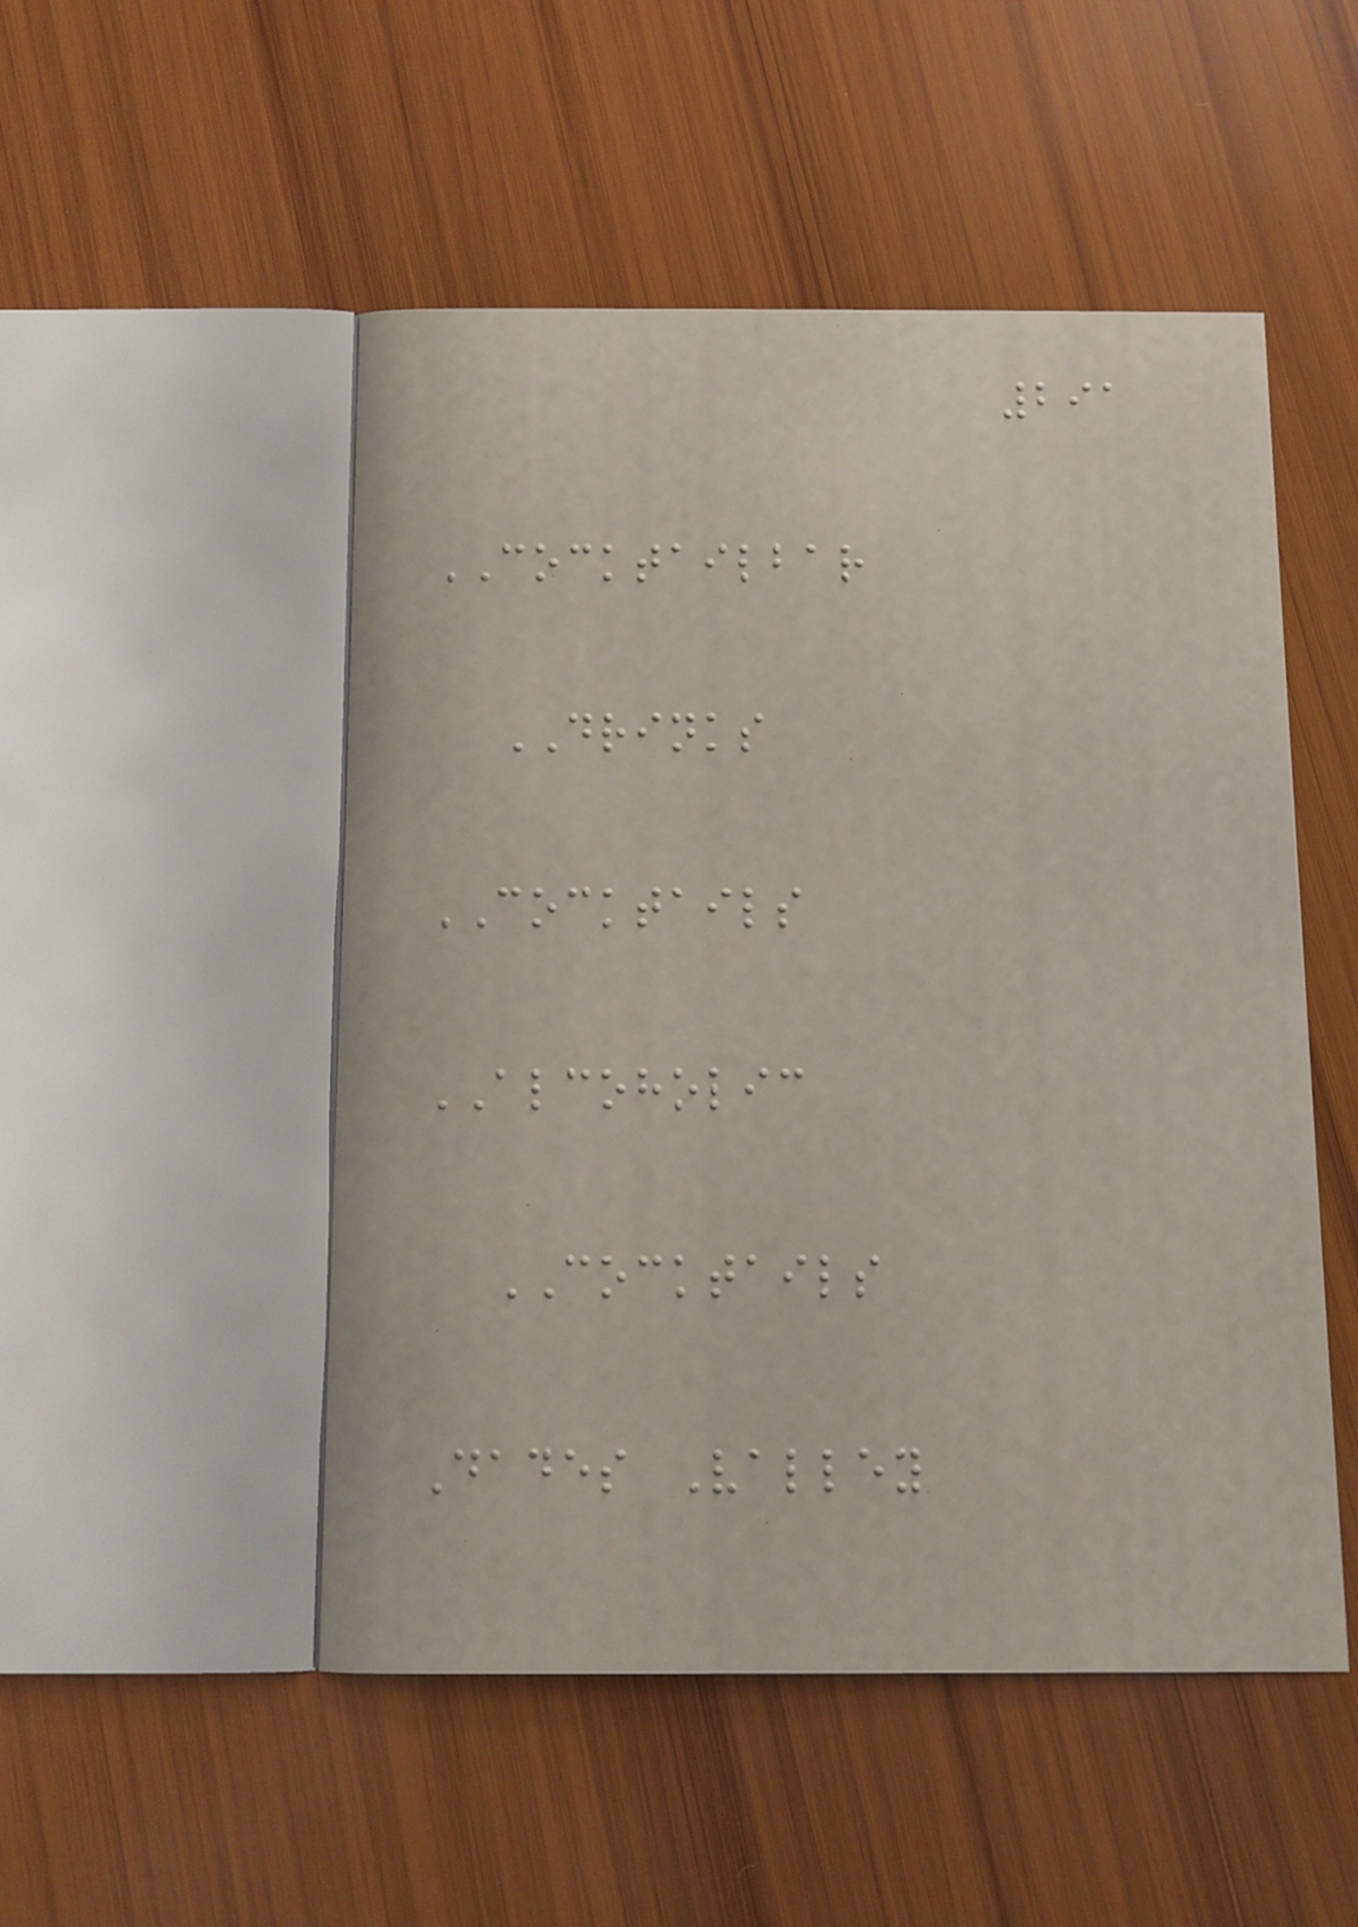291
COCKTAILBAR
DRINKS
COCKTAILS
ALCOHOLIC
COCKTAILS
Dades Valley
